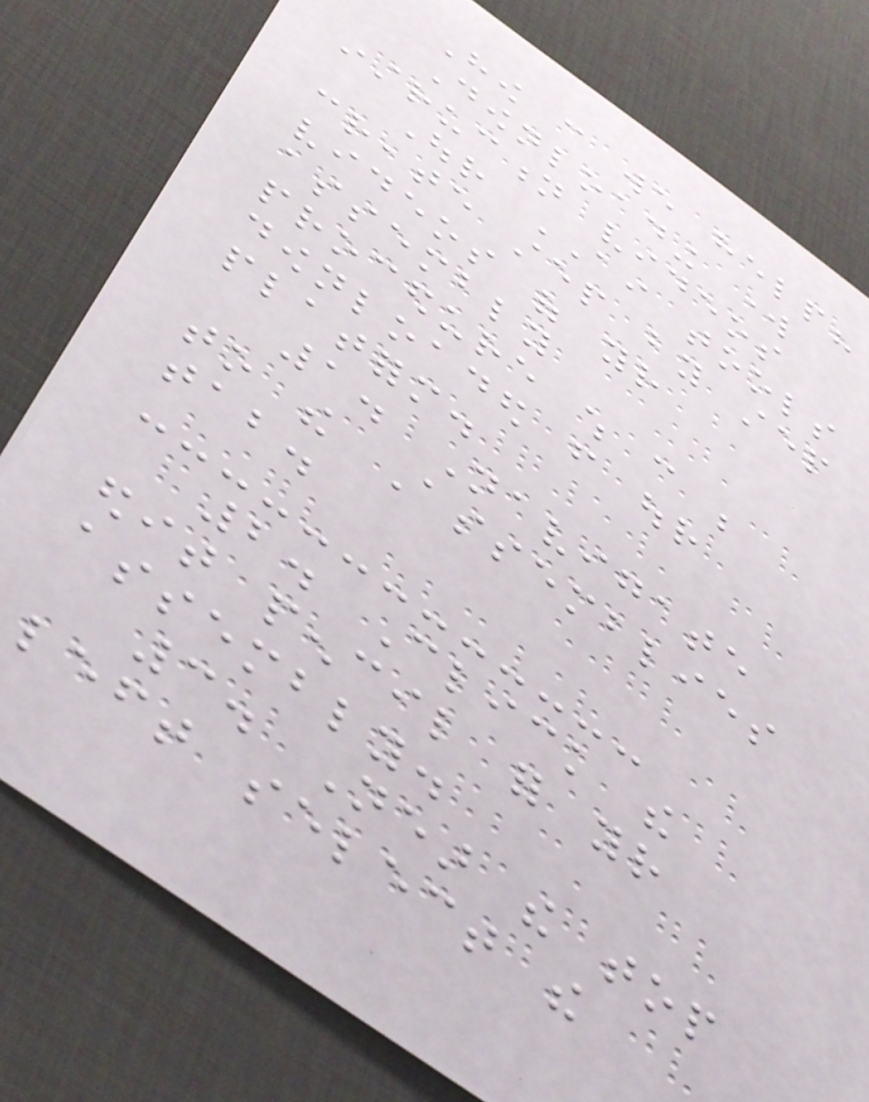How can we help?
Downloading work
instruction videos
Our AI tools
create step by step
videos of your
assembly
procedure which can be
downloaded from our
platform.
1. Navigate
to the Assemblies
tab.
2. Click the
edit pencil for your
assembly.
3. Near the top
left select the
